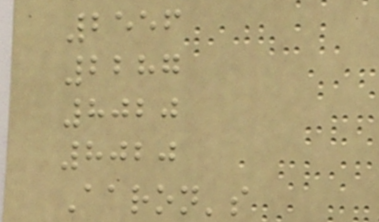2556
2287
8020
8020
Aaron's
